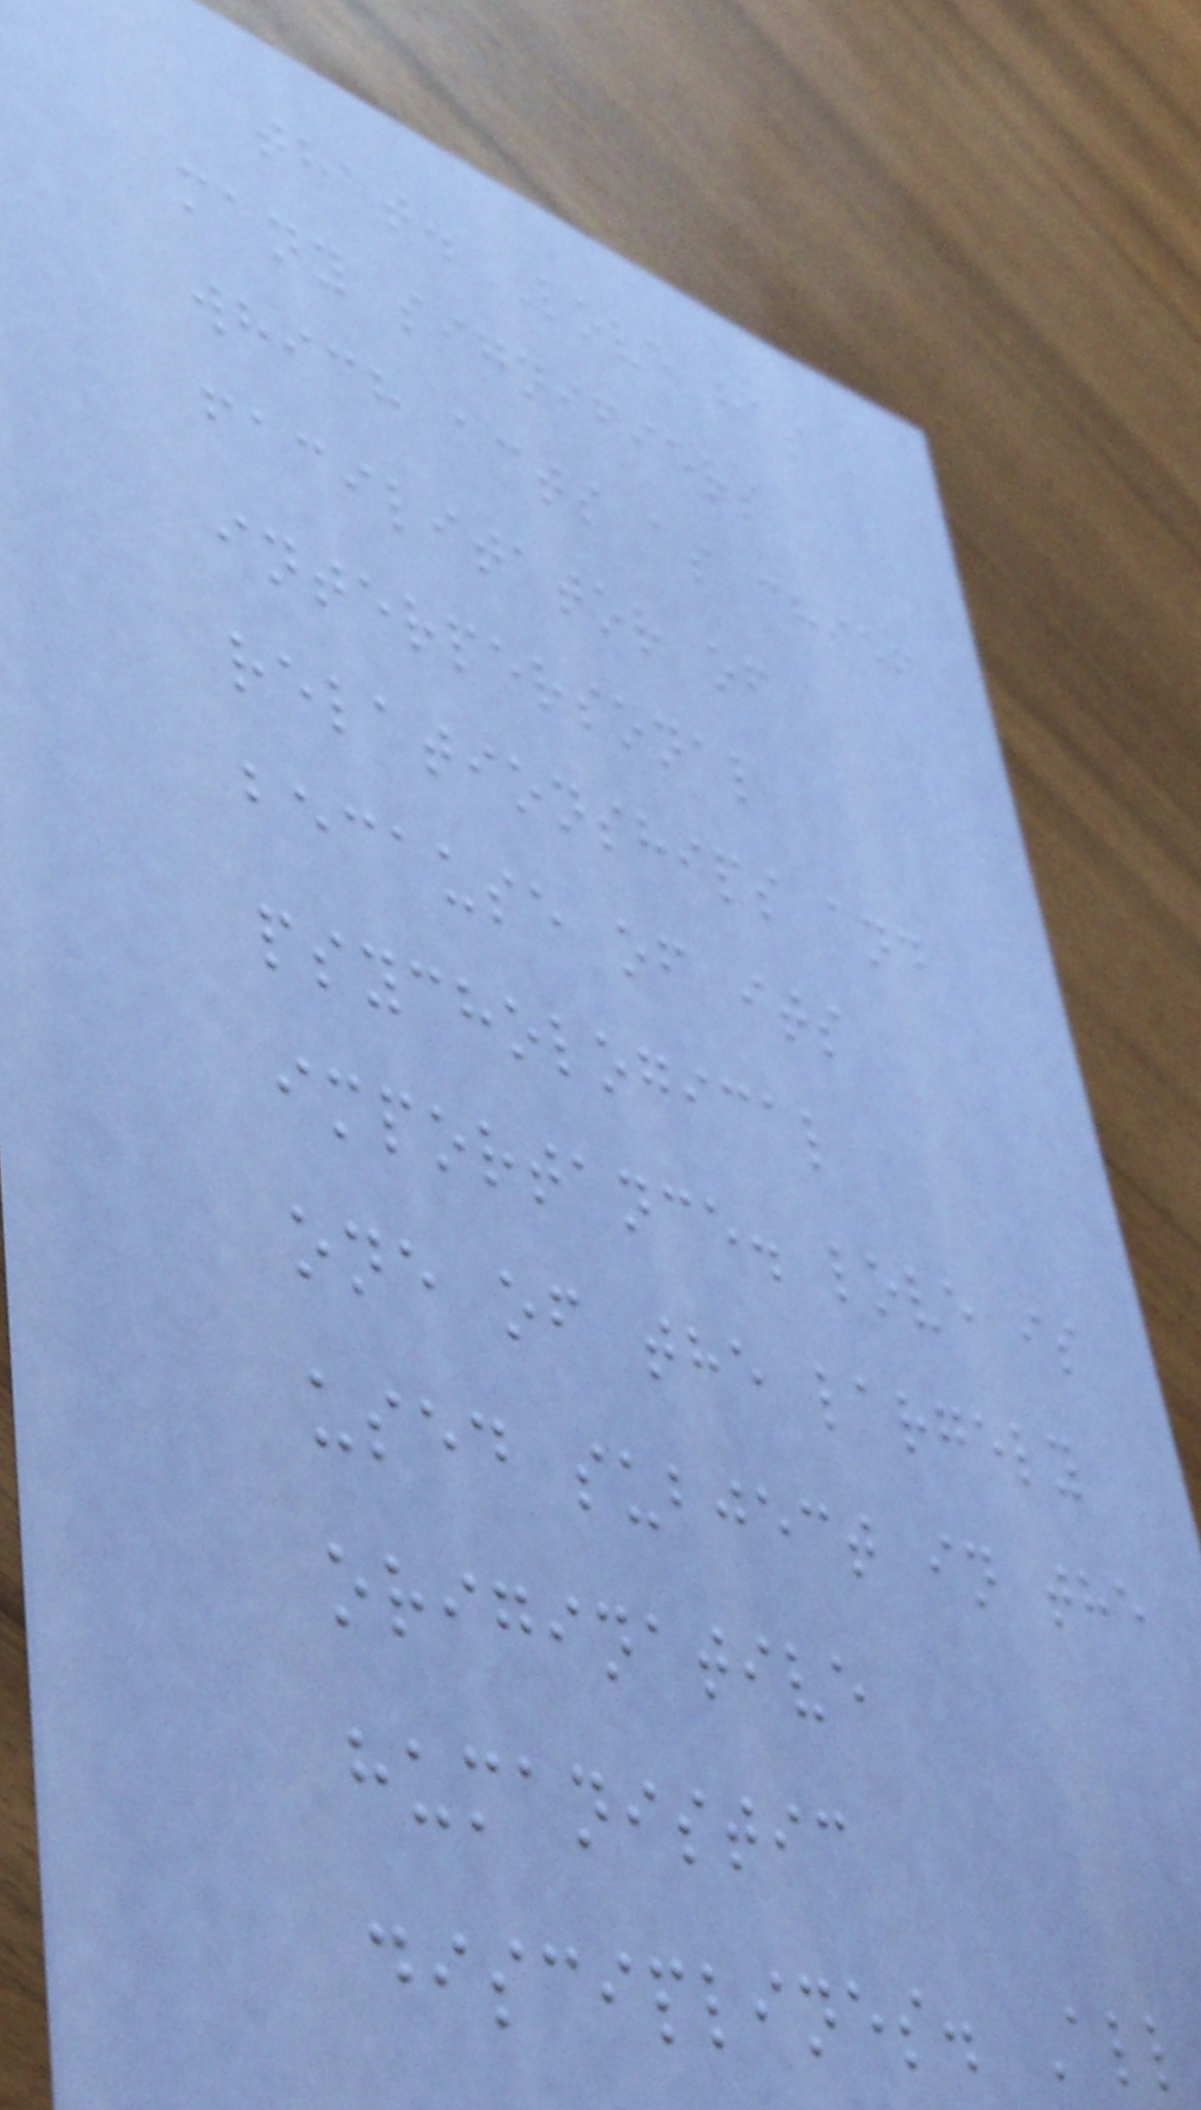that. Love has
many signifiers
which acts as chief
facilitator of
interpersonal
relationships and
because of its
psychological
importance. love is
one of the largely
used subject in the
originative
humanistic
disciplines. All
